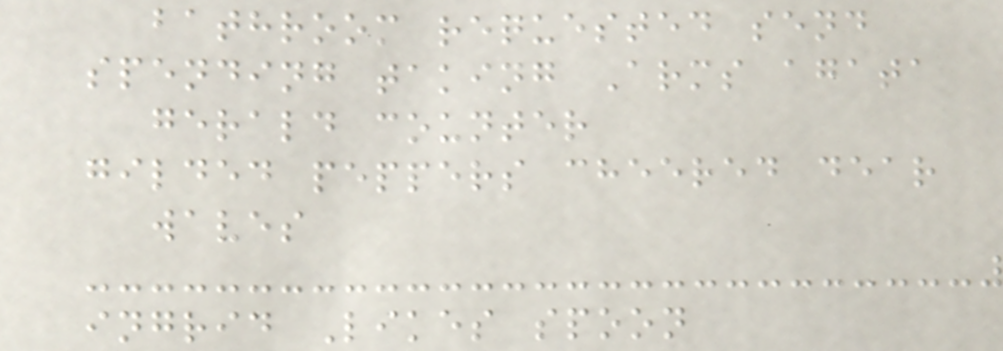bathroom requested send
spending taking Arms agata
gerald counter
gilded peppers cheered dear
waves
ingrid Likes spoon
